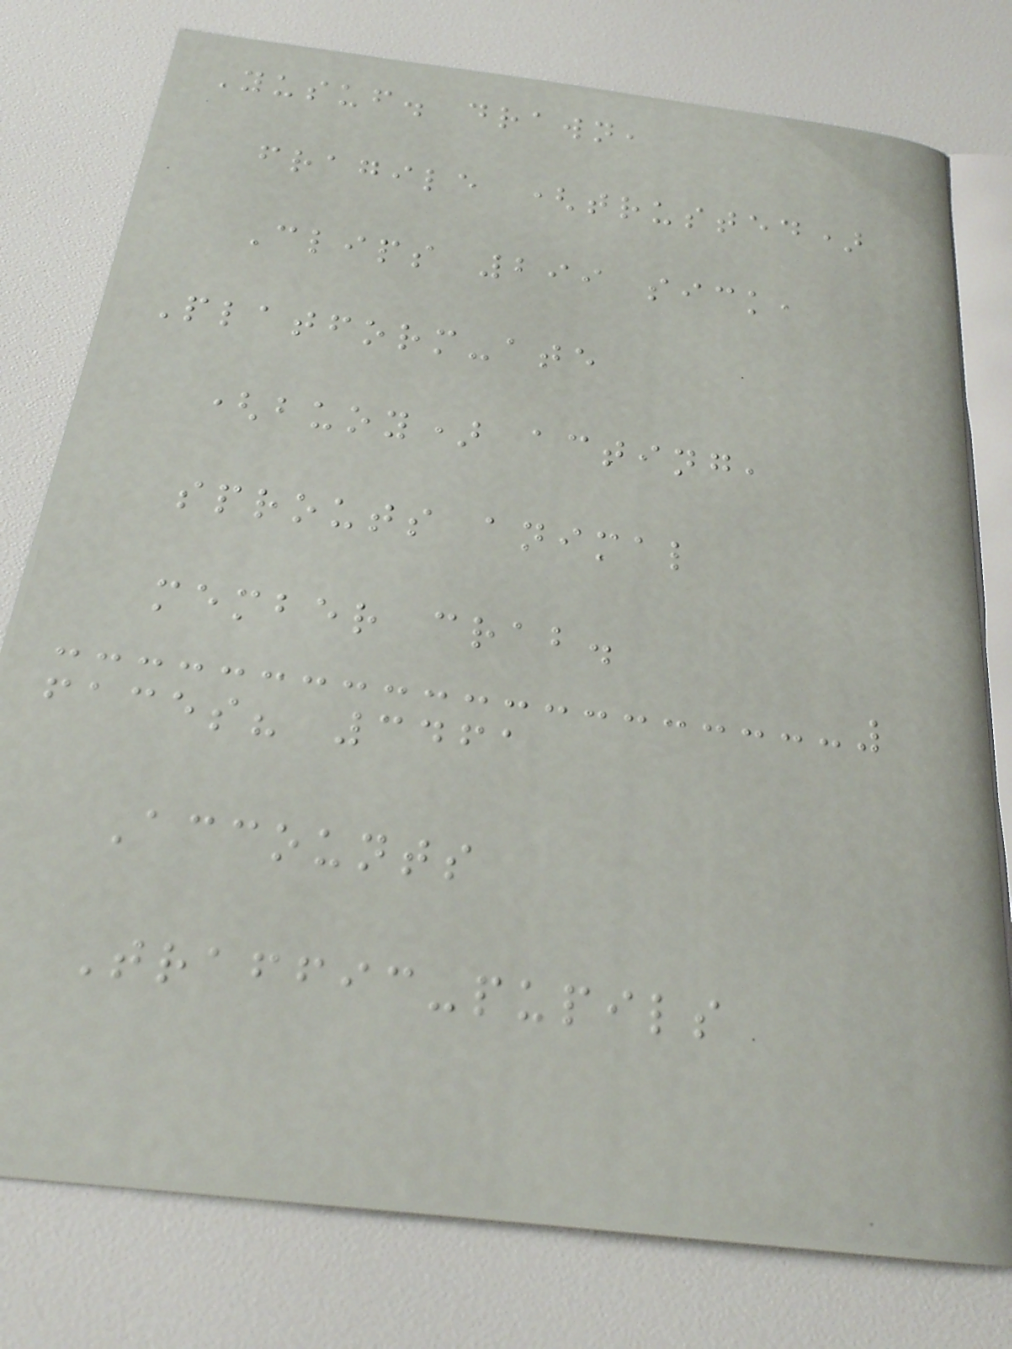Yusuf. drawn,
fragile (trusted)
Clips 299 sick,
Platform-ate
(buoy) acting,
sprouts animal
member crab.
faces? 3461
Accounts
Traffic-pupils
